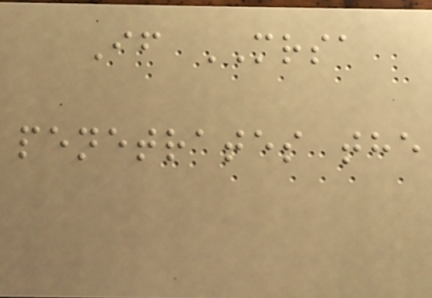If MRSA
penetrates the
